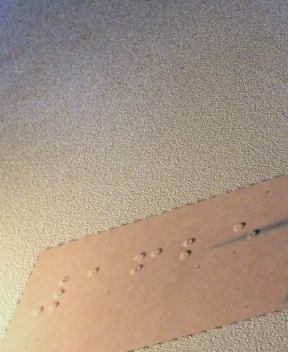1625
